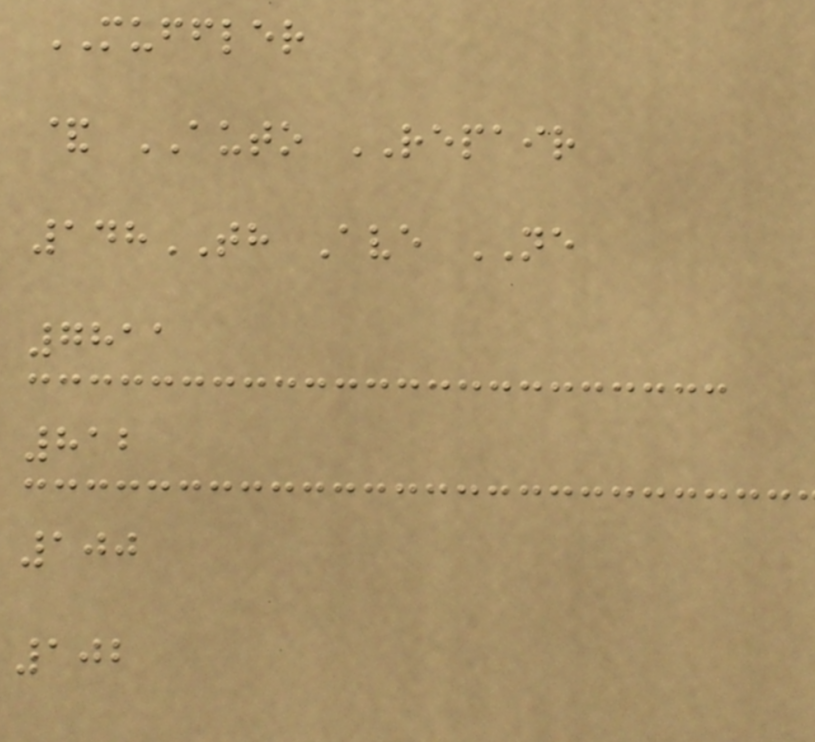MUFFLER
& AUTO REPAIR
148TH Ave NE
7811
812
100
102
